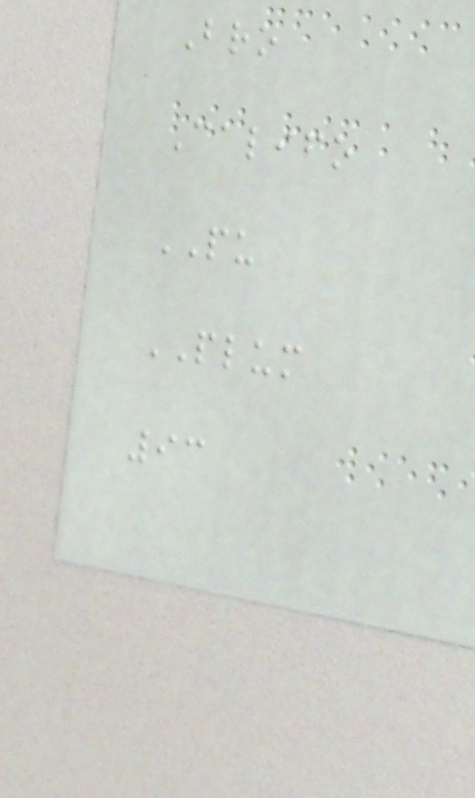Bro
Califo
PU
PLUM
93
